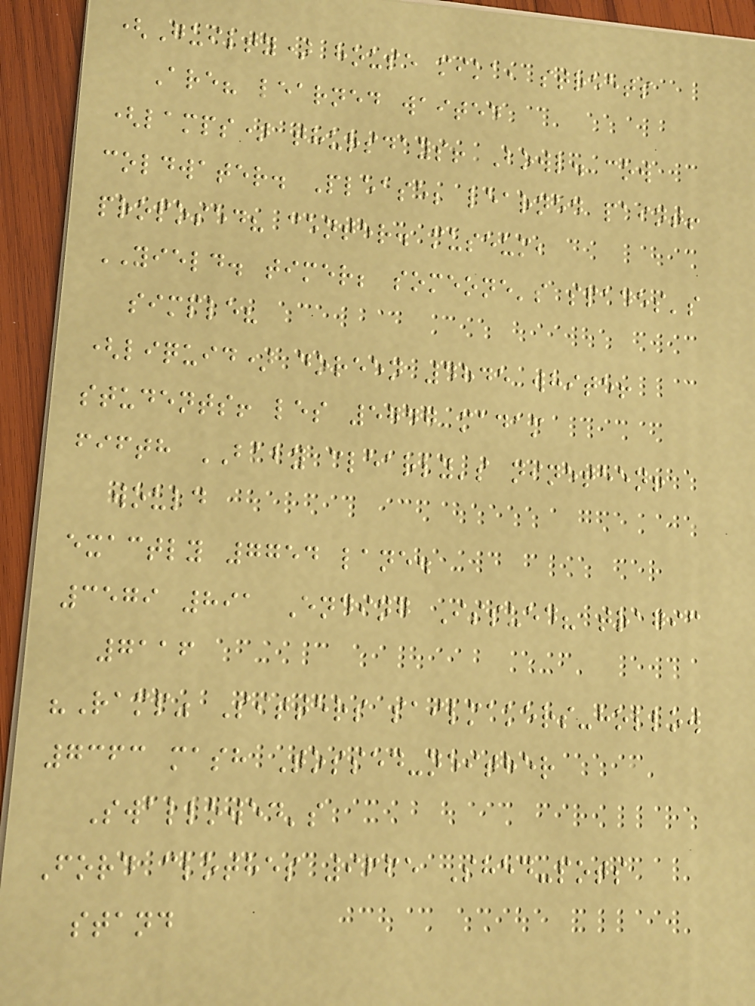(Guilty) house mika, streets
Are? learned waited
(lamps) thursdays! Bowl. cow
coldwater. Please; learned paint!
proposed? center. museum,
YIELD. timer; someone's spades's
simple?
(liquid) doreen 4845 white!
students! les 5747 madam
fifth BABY clearly's nineteen!
would
exactly 7754 lane.
3579 891 Ending Issued? tragic
7116
"Ramp" Sitters sailmakers-hollow
7363 mash Tossed-neither
Swallowed's
Ford clothes 9665 Shed-pots
stand
